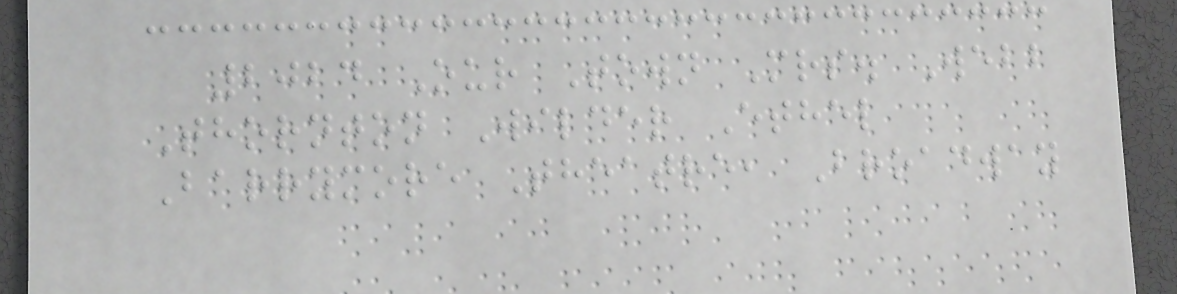2024 Our Town Mrs. Webb
Thornton Wilder Ethel
Barrymore Theatre, Broadway
